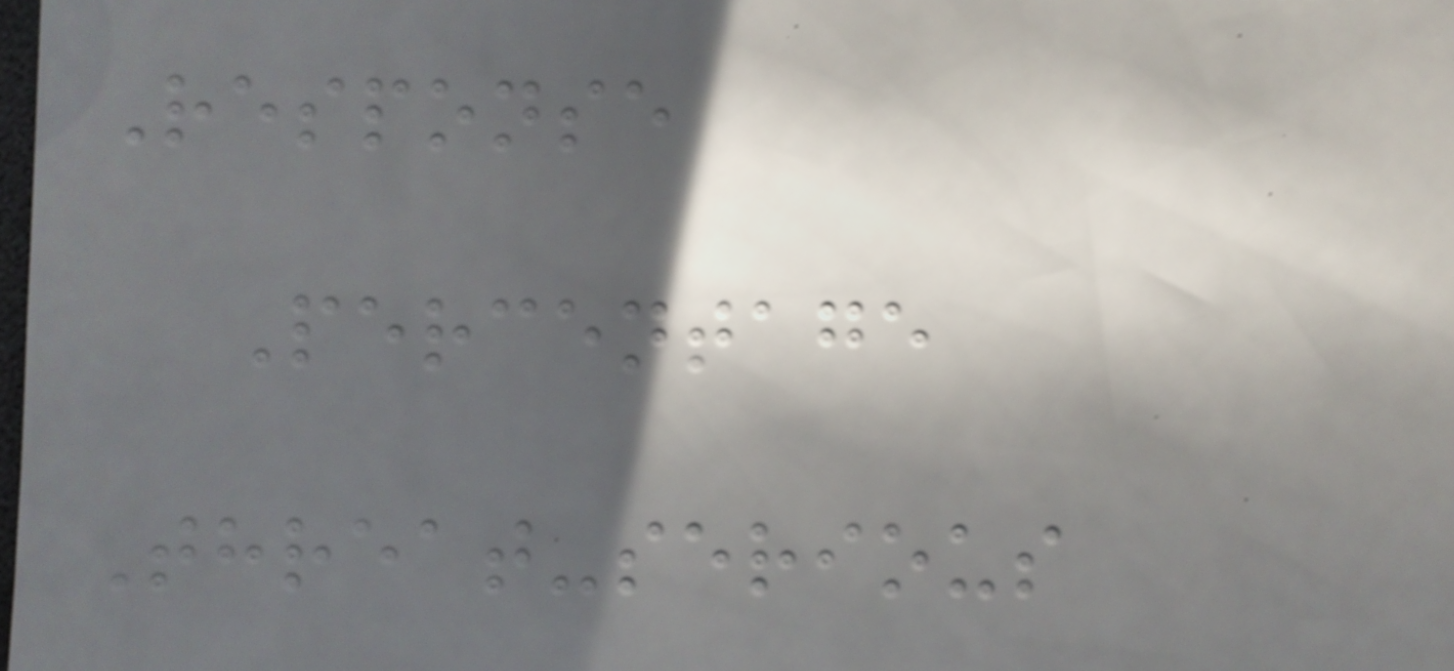Response
Percentage
Threat-serious
